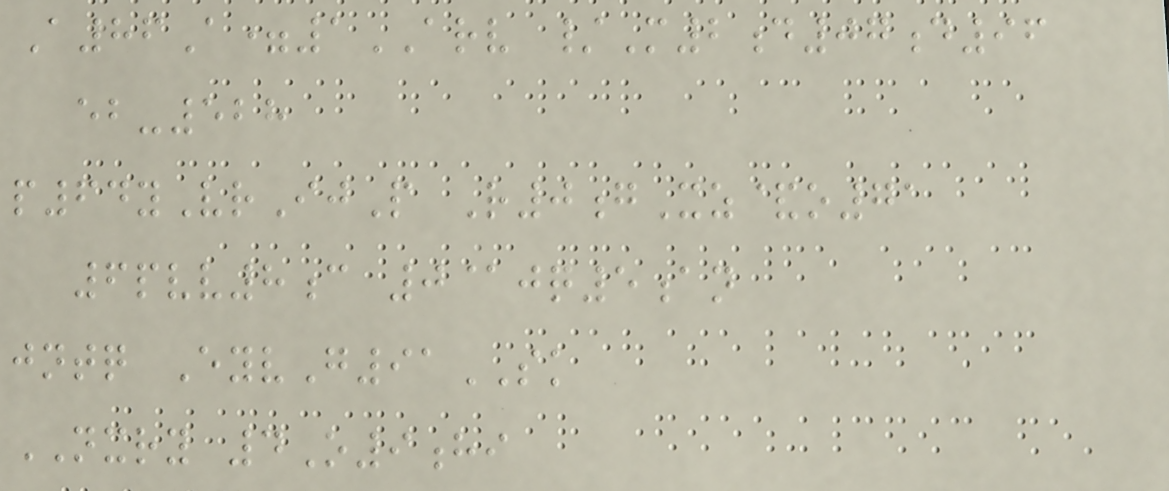A86A=1ARV /M2d07d96
eb-528
p64yVrIjP R0gXz&o71
6pvv8c 0@jq5an
jntq EyvG91SK
NXRY 4O9hi
